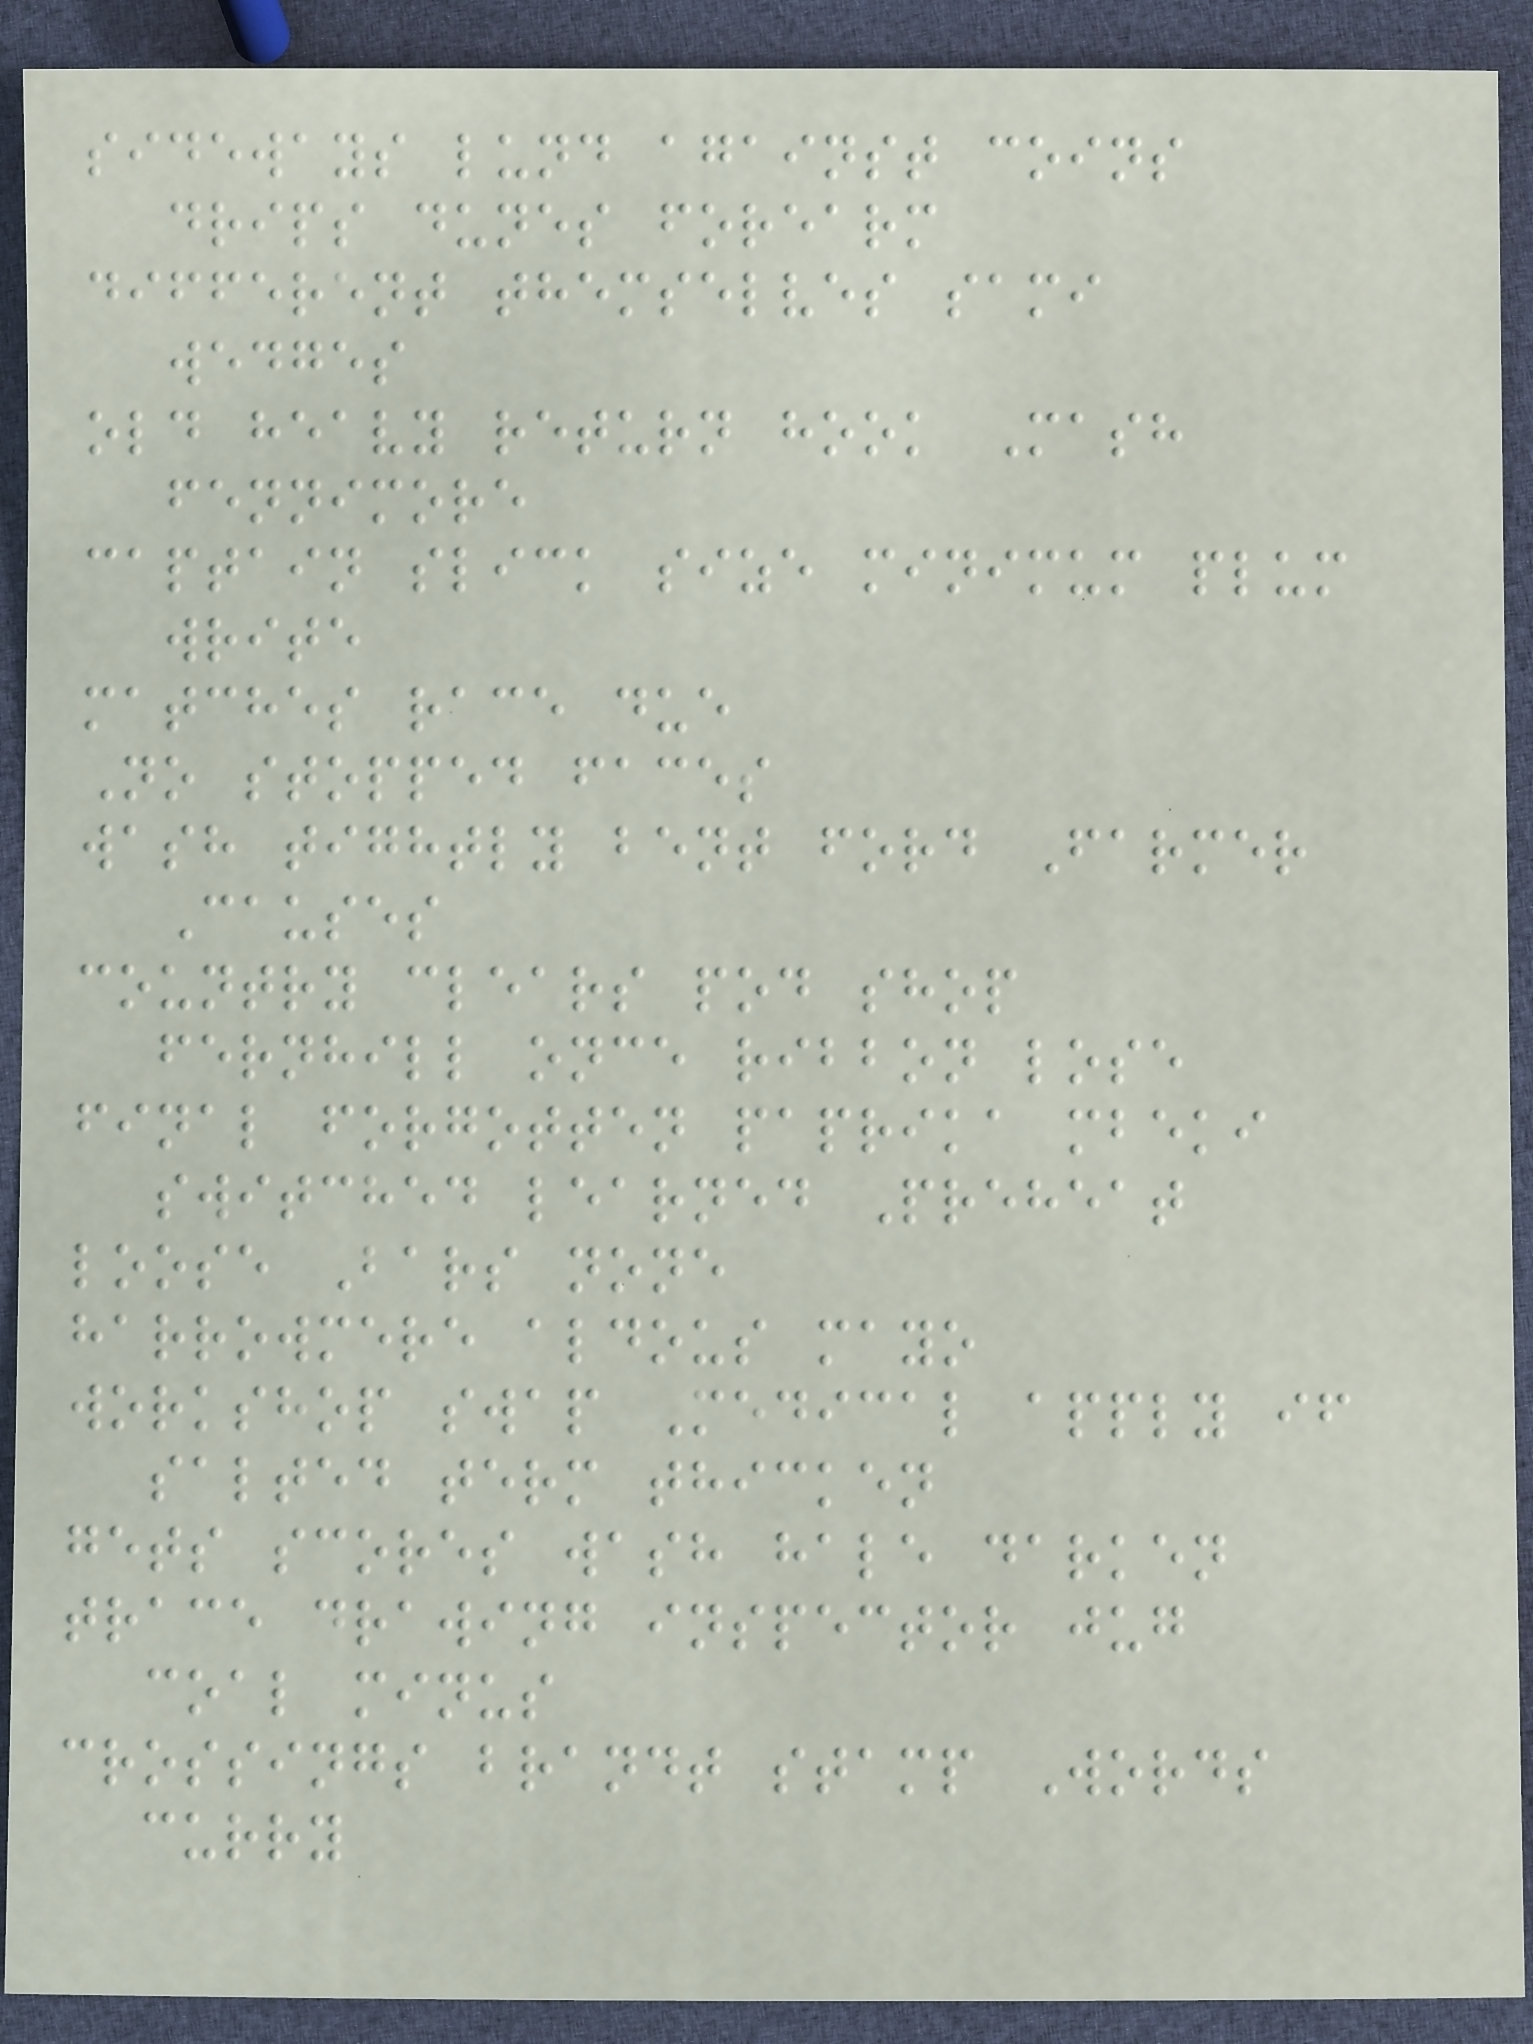sideways lund against coins
drips dunes forearm
different themselves sami
wedges
old heavy return hook Mash
fennimore
captain slick size minimum plum
write
matches race due
No stopped faces
wash tightly bent ford Farmer
Causes
country clears pod shop
fernhill once ribbon lose
final forgotten paprika mbeki
switched learned Preheat
loose Bars none
harrowmere aldous mayo
workshop swap Medical apply if
salted term thicken
gets scores wash hale darken
trace drawing inspector jug
coal minus
crossings brandt stamp Words
curry
